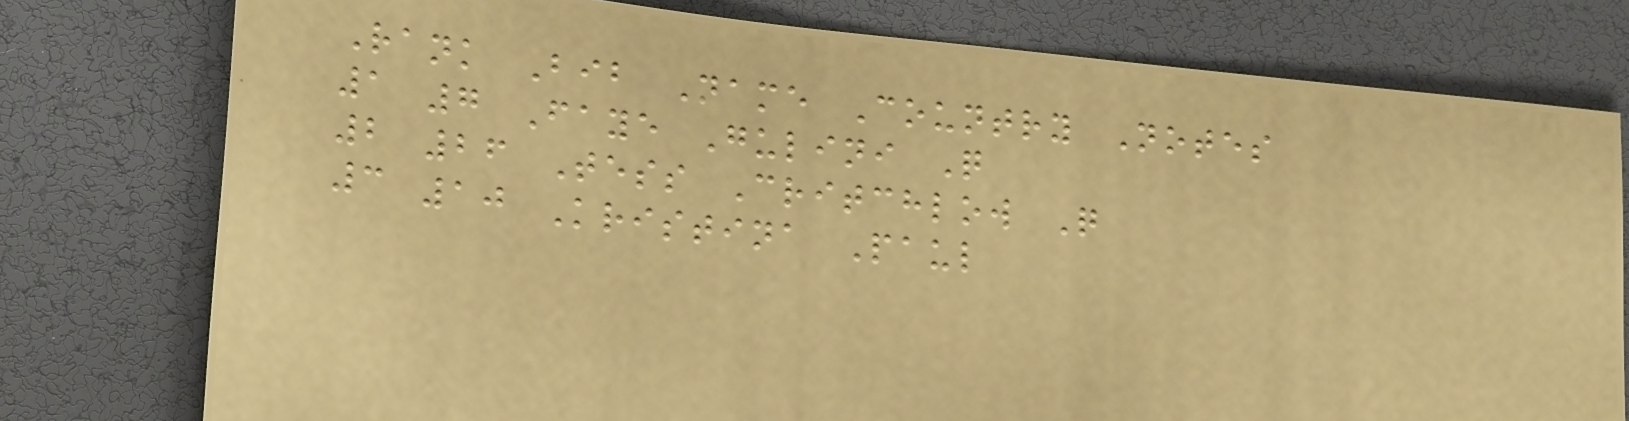Rank Bib Name Country Notes
1 7 Faye Gulini Q
2 26 Tess Critchlow Q
3 10 Kristina Paul
